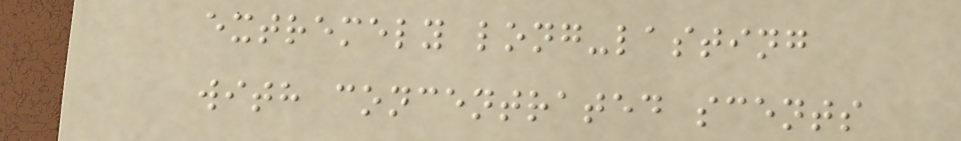extremely long-lasting
with concentrated scents
